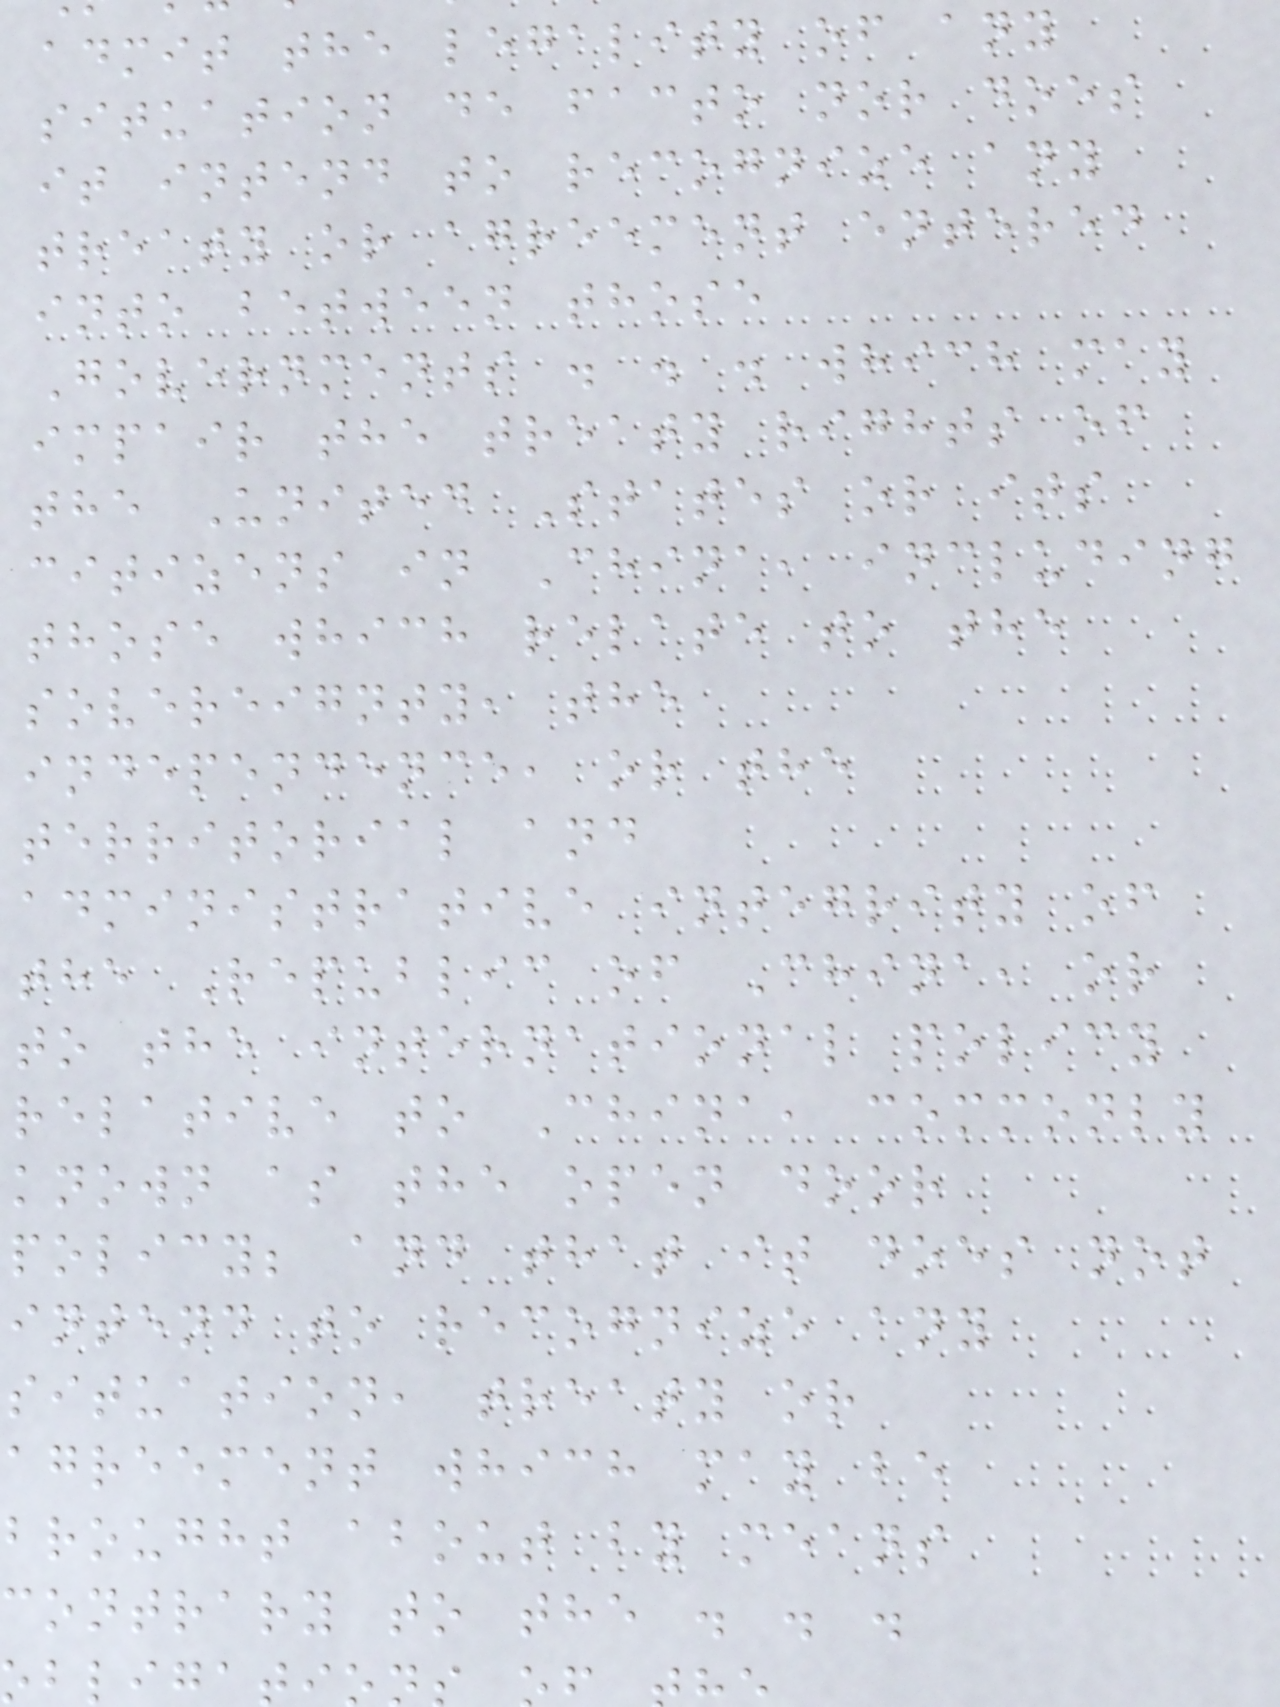admit the legality of any
situation de facto nor does
it intend to recognize any
treaty or agreement entered
into between those
Governments . . . which may
impair the treaty rights of
the United States or its
citizens in China, including
those which relate to the
sovereignty, the
independence, or the
territorial and
administrative integrity of
the Republic of China, or
to the international policy
relative to China, commonly
known as the open door
policy; and that it does not
intend to recognize any
situation, treaty or
agreement which may be
brought about by means
contrary to the . . .
oblig
